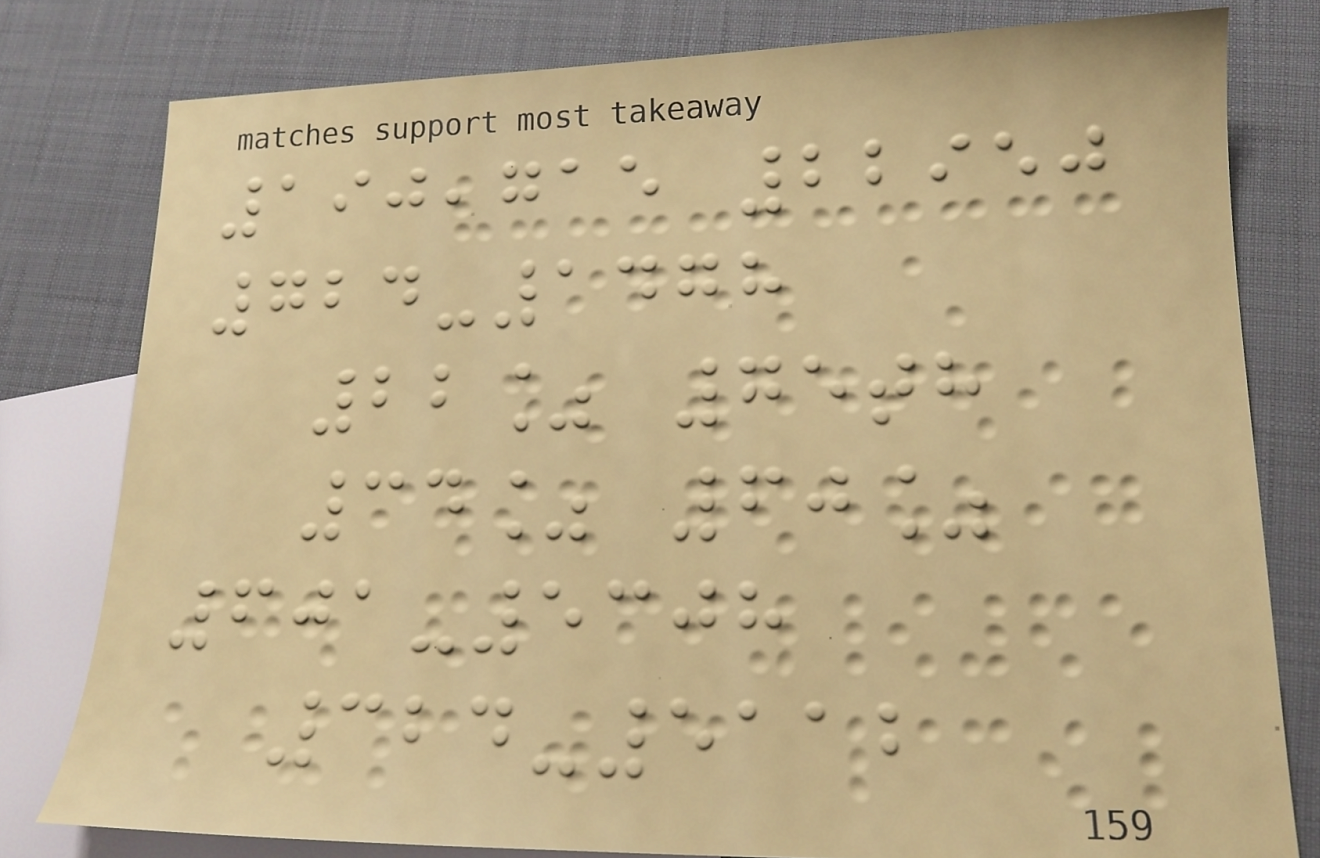190,715 22950
724-1478
22% 75th
34% 60%
601-5308
324-5112
